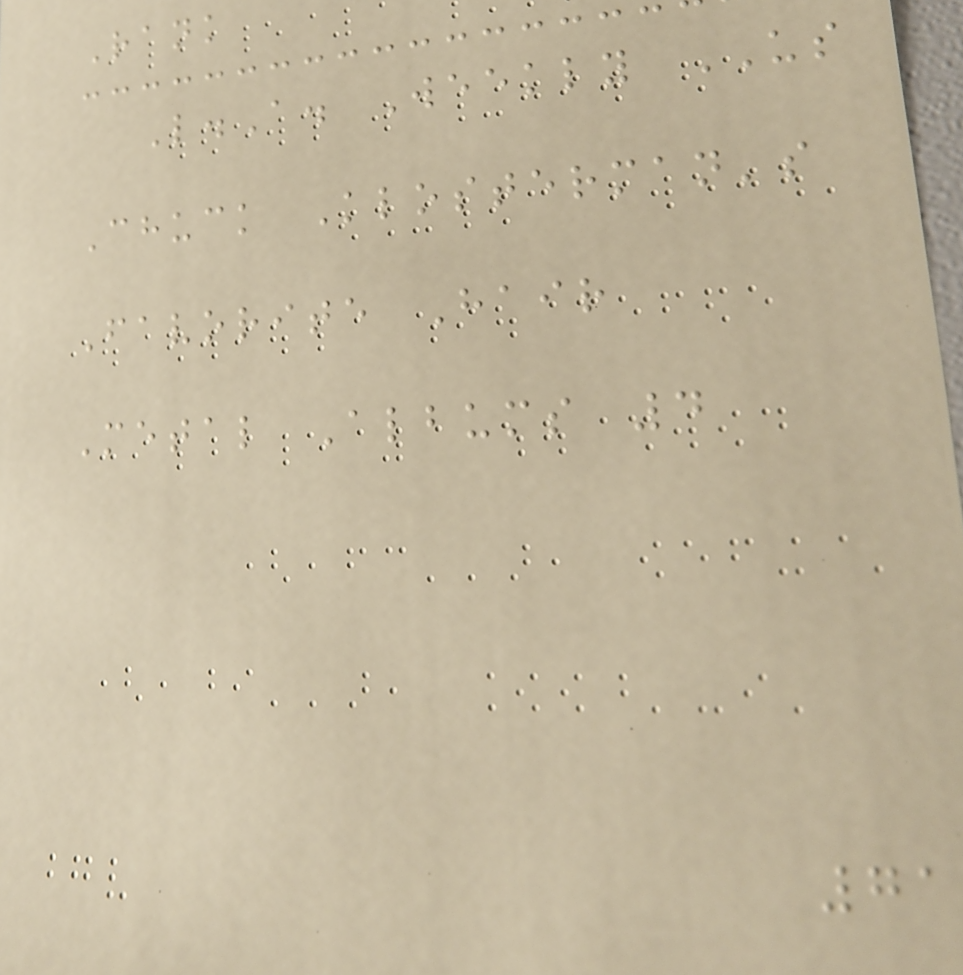Rank
L.A. Weekly US
Chuck Klosterman's
Favorite Hair
Metal Albums 4
71
